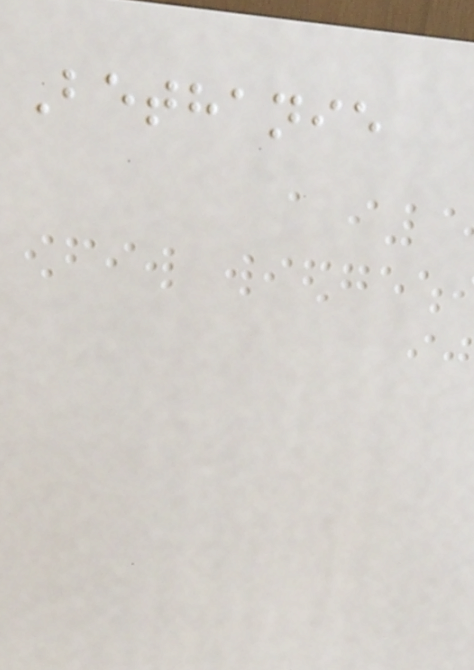Bethanie
